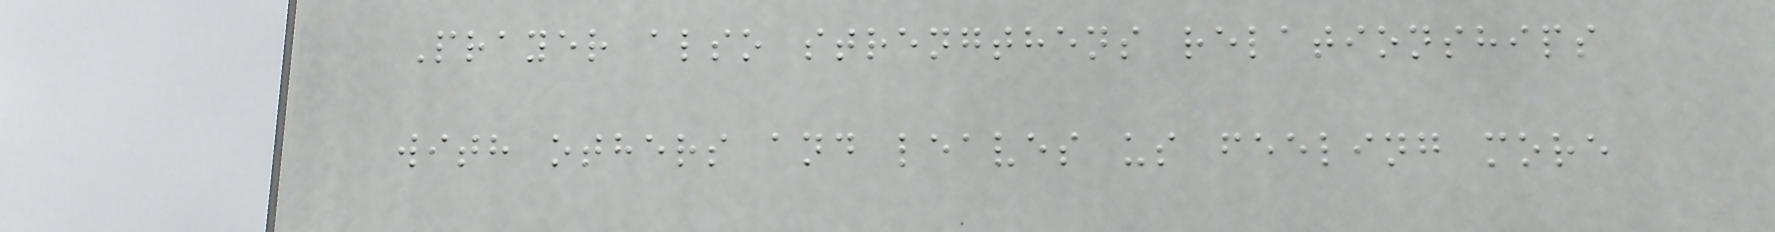Prayer also strengthens relationships
with others and leaves us feeling more
